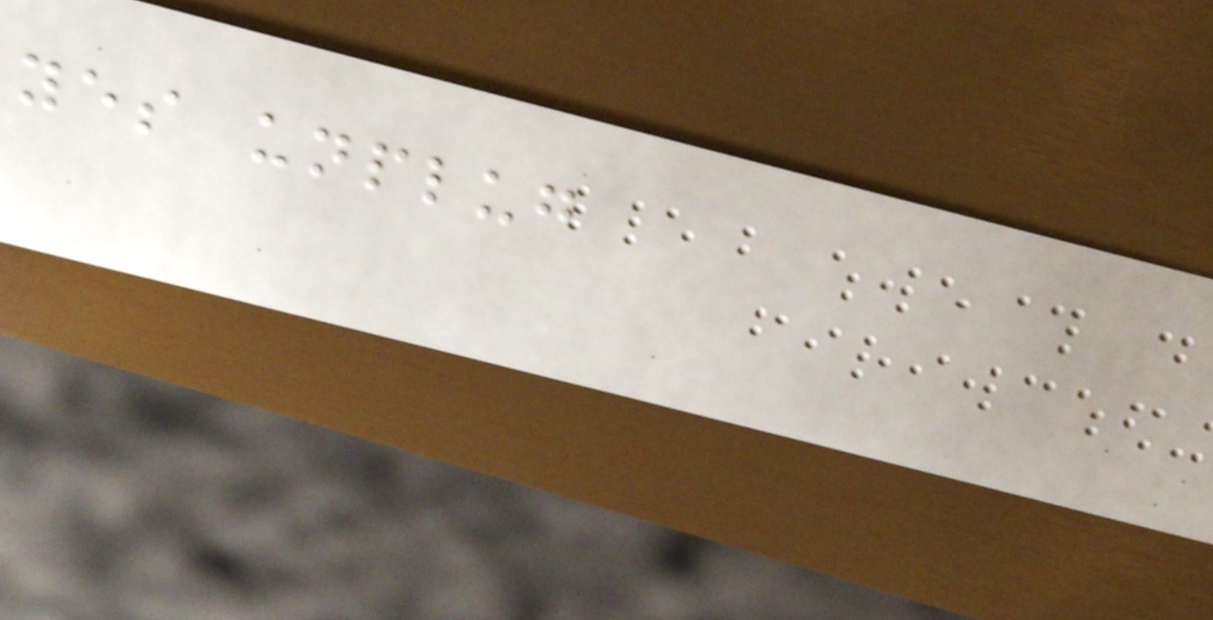yes unplug
